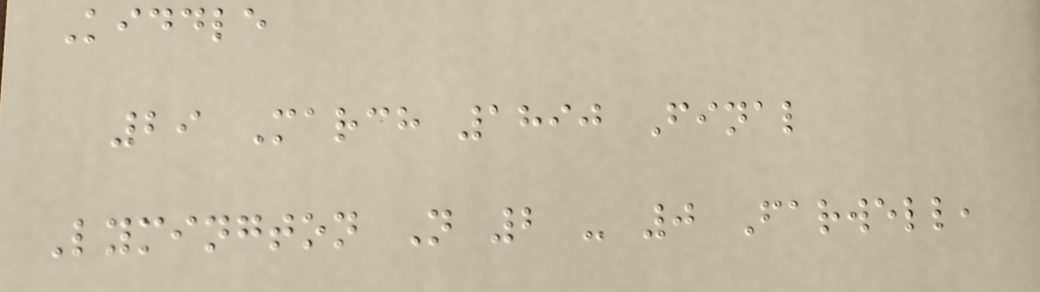Kiddle
29 March 1890 Final
Lymington N 2 - 0 Farwell,
